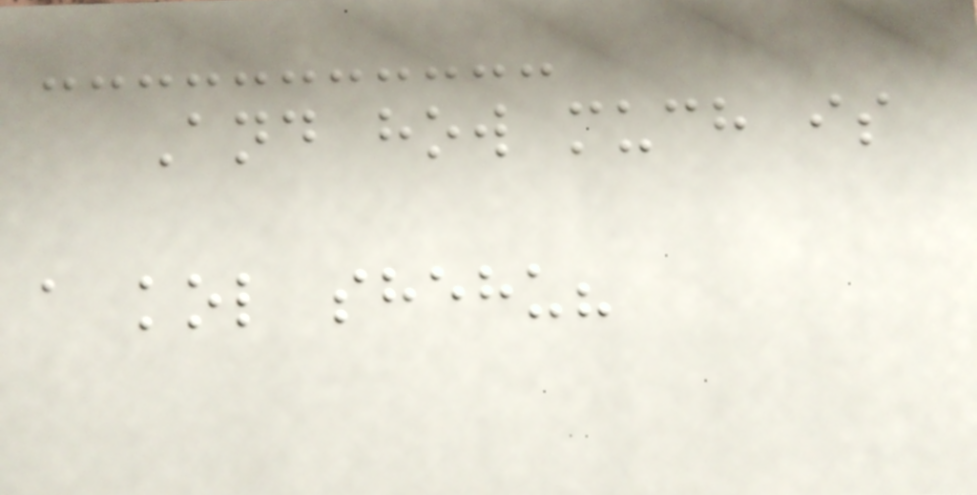And how much is
a kol shehu?
